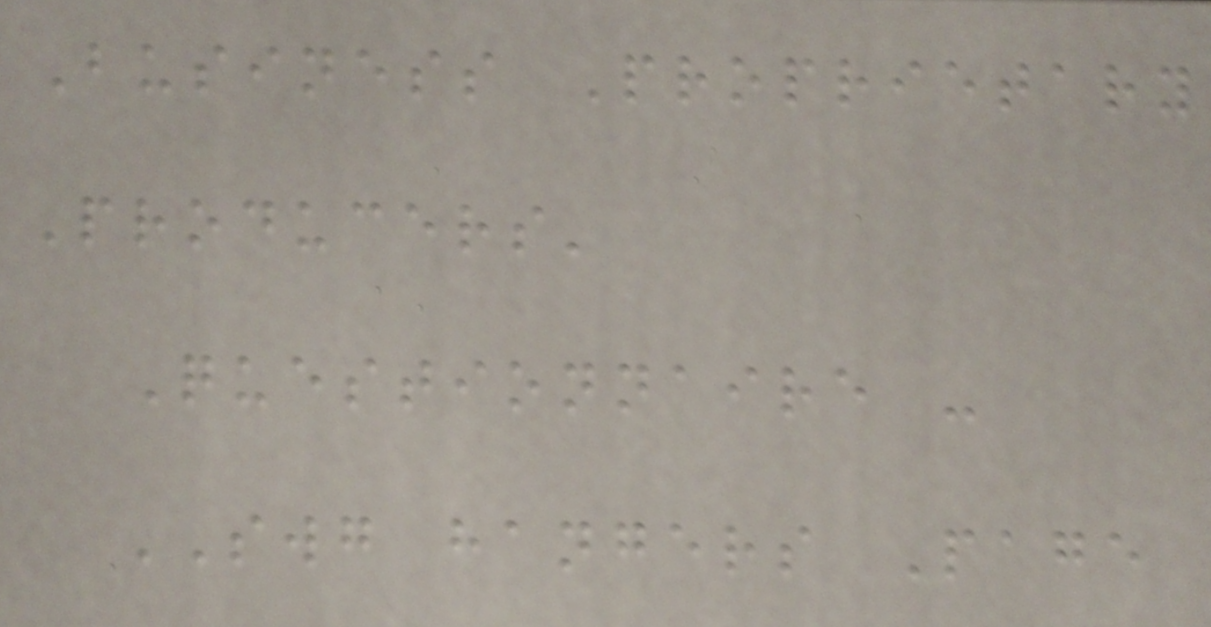Business Proprietary
Producers'
Questionnaire -
SWG hangers Page
